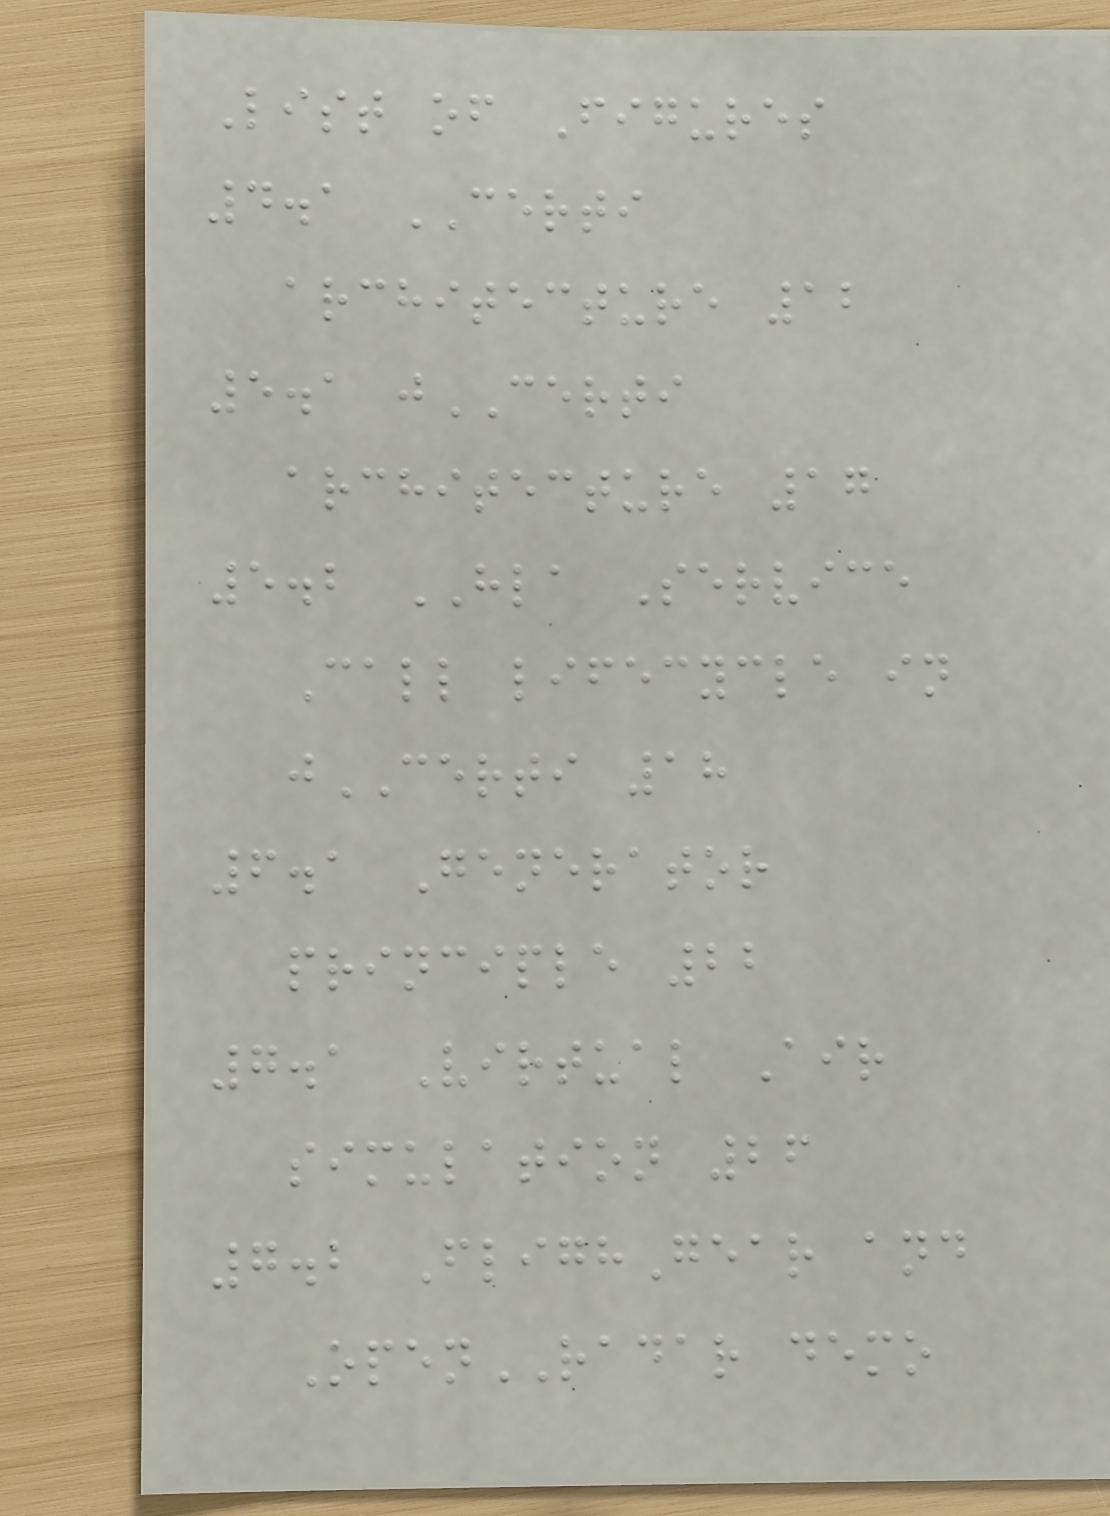List of Figures
4.1 CERTI
architecture 12
5.1 jCERTI
architecture 17
5.2 HLA Service
Call lifecycle in
jCERTI 18
6.1 Generator
principle 22
7.1 Virtual Air
simulation 26
7.2 FlighGear and
OpenRADAR demo
